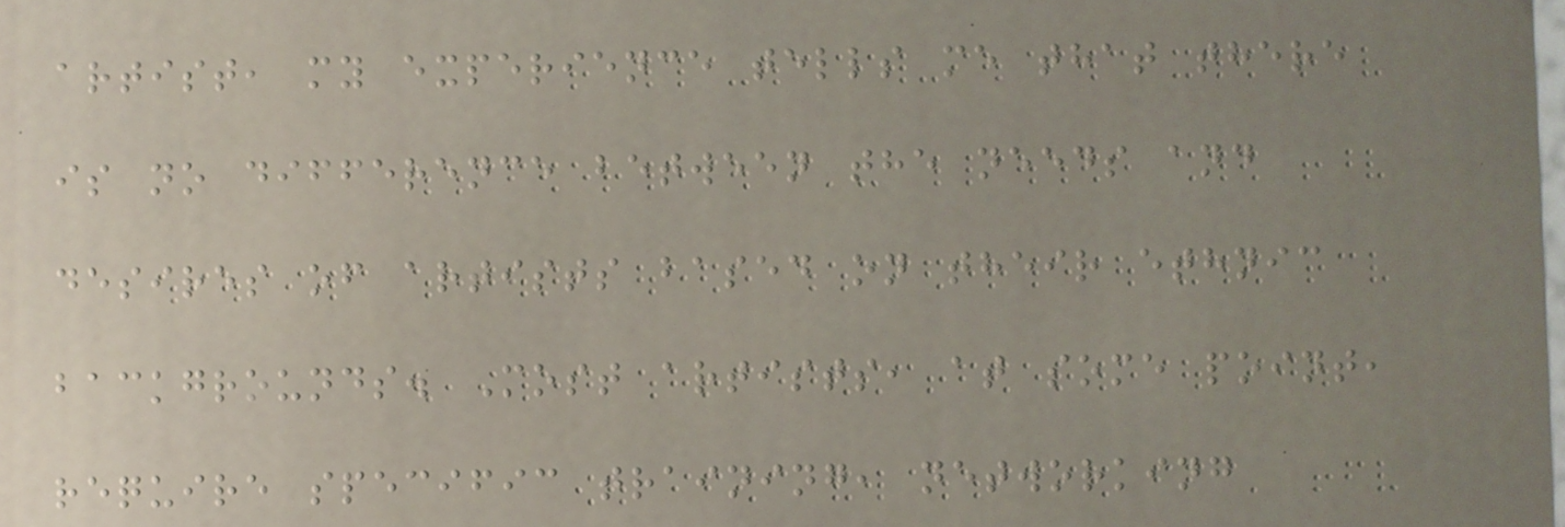artist, my experience tells me that there
is no difference between the needs and
desires of artists based on their ethnic
backgrounds. Most artists, at some point,
require specific training, networking
